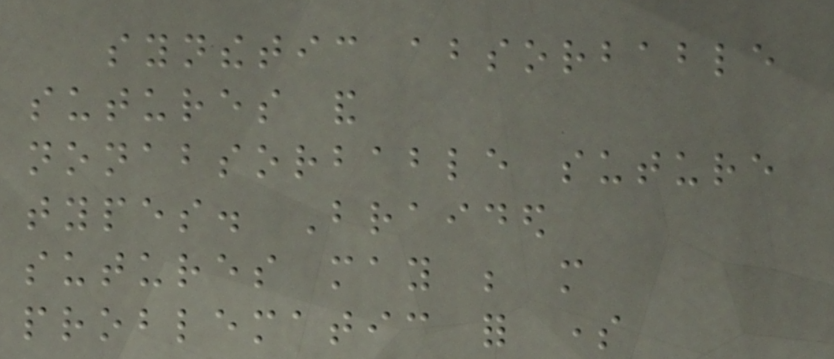synthetic absorbable
sutures and
nonabsorbable suture
types. Braided
sutures may be more
problematic for some
